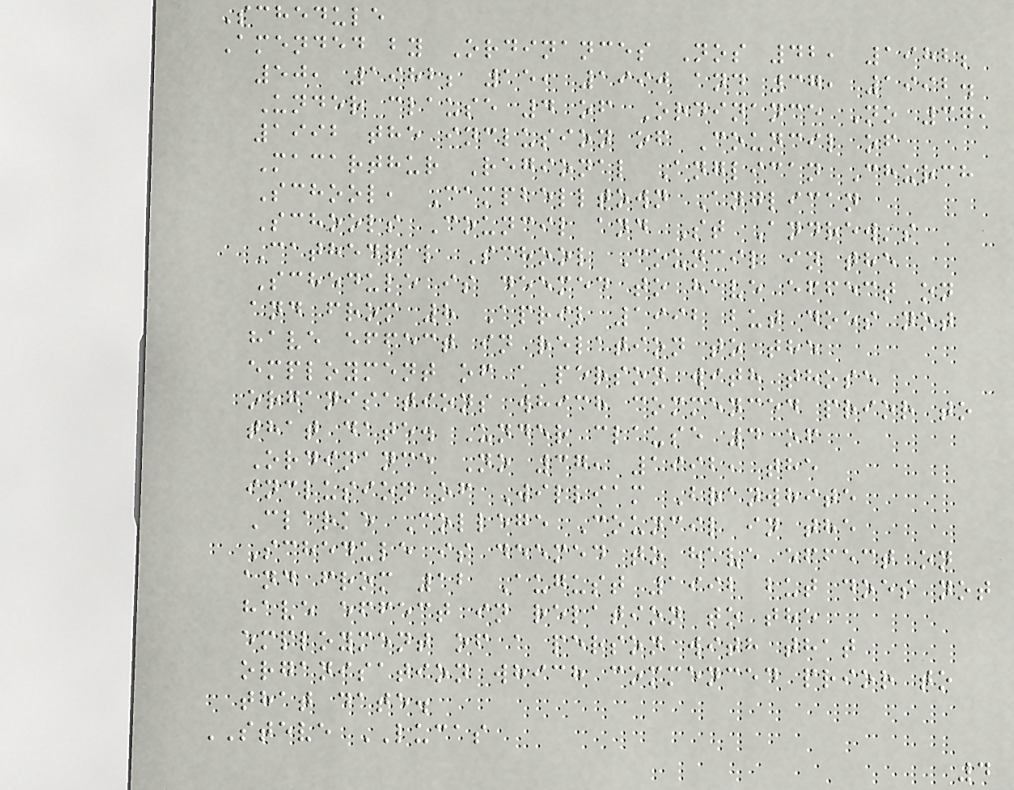Schedule
Amended by Ordinances Nos 42, 1982;
50, 1982; 15, 1990 and 37, 1992.
Under clause 4 of Ordinance No 37,
1992 the inclusion of Council of
Macarthur Regional Anglican Church
School, Campbelltown Anglican
Schools Council and St Andrew's
Cathedral School Council in the
Schedule is deemed to have effect on
and from 8 April 1992 but does not
have effect in relation to the
employment of a person with those
organisations which commenced prior to
that date. Under clause 4 of
Ordinance No 37, 1992, the
inclusion of William Branwhite
Clarke College Council in the
Schedule is deemed to have effect on
and from 12 August 1992 but does not
have effect in relation to the
employment of a person with that
organisation which commenced prior to
that date.
STEVE LUCAS
4
